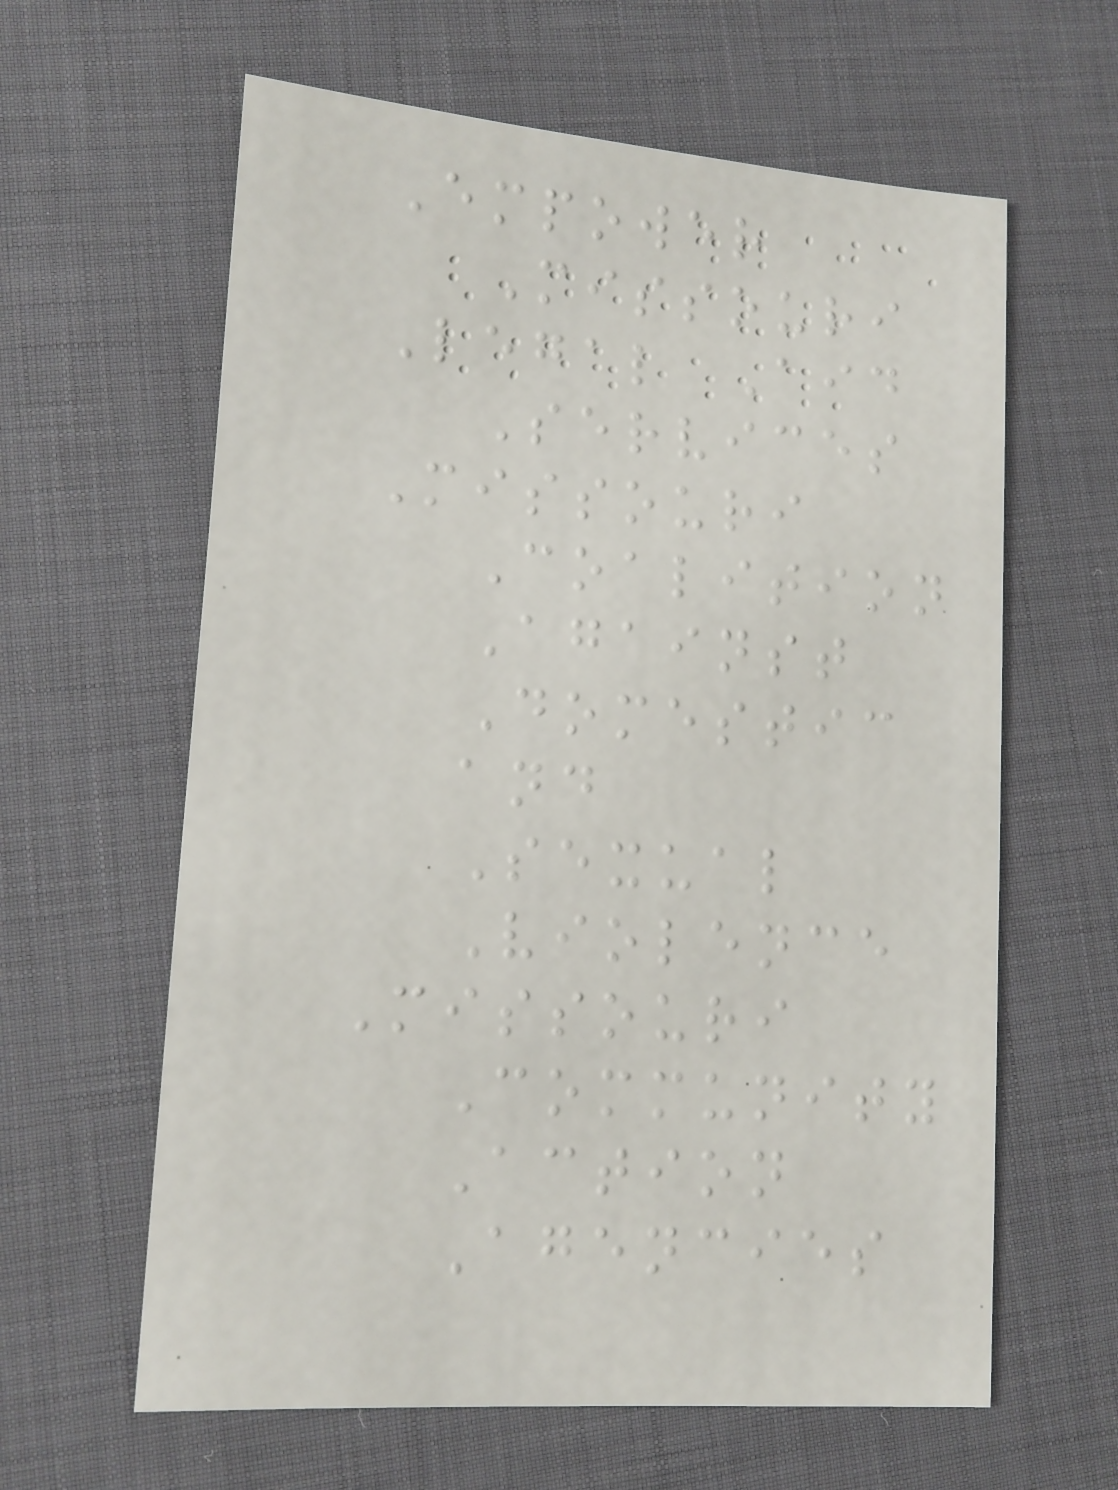Empower
Missouri
Legal Aid
Services
Missouri
Coalition
Against
Domestic
and
Sexual
Violence
Missouri
Community
Action
Agencies
